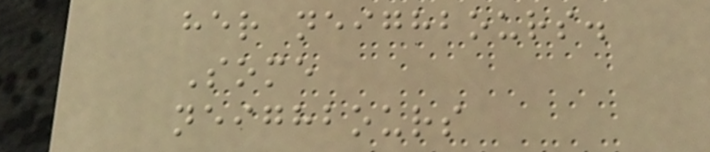her neighbours.
Some
neighbours
